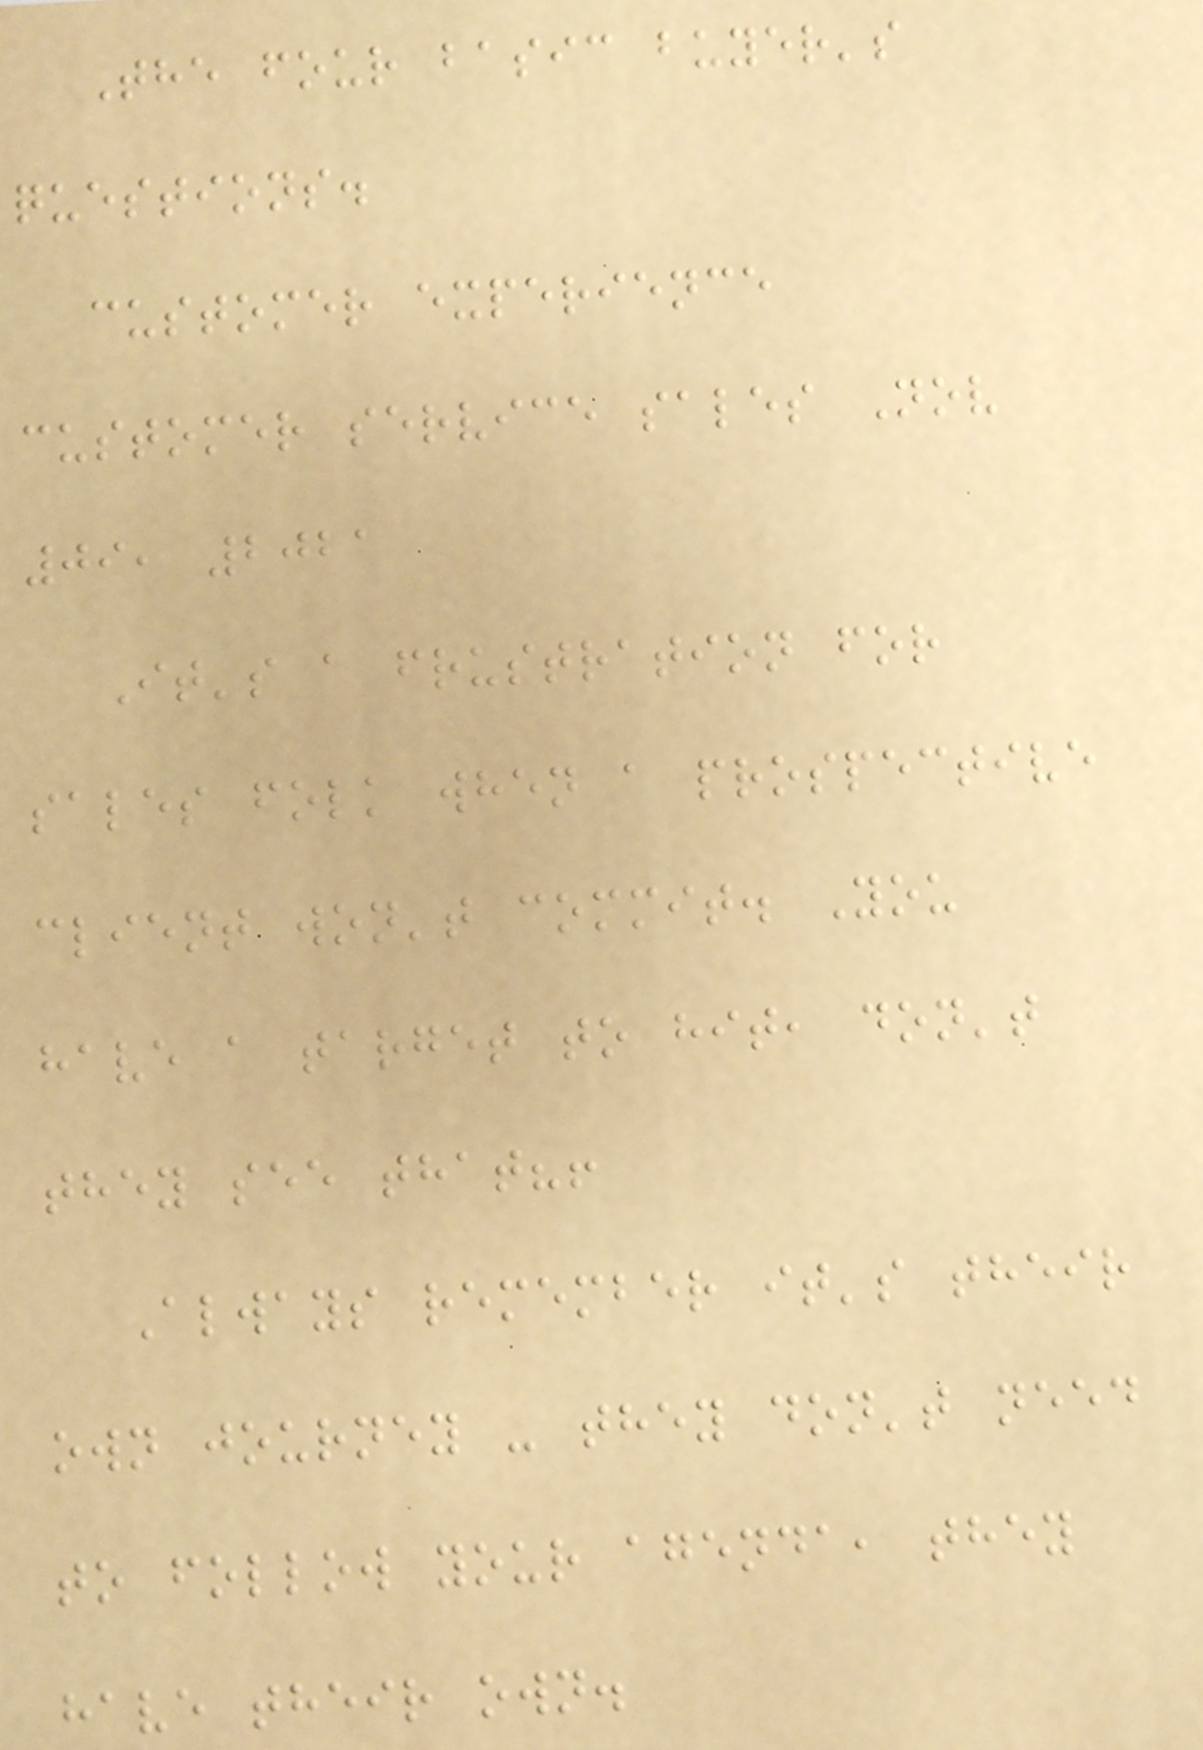The four basic buyer's
questions.
customer experience
customer service sales Nov
09, 2021
It's a frustration for
sales folk when a prospective
client won't commit. You
have a target to hit, don't
they see that?!
Always remember it's their
own journey - they don't need
to follow your agenda, they
have their own.
